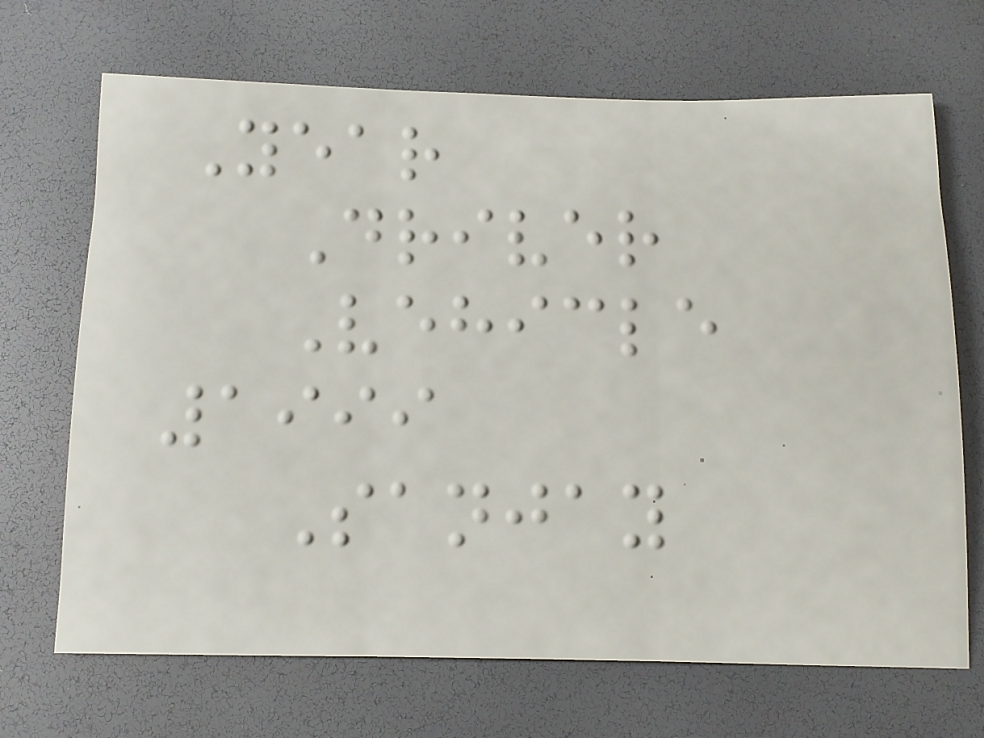Year
Driver
Vehicle
1999
Sanjay
